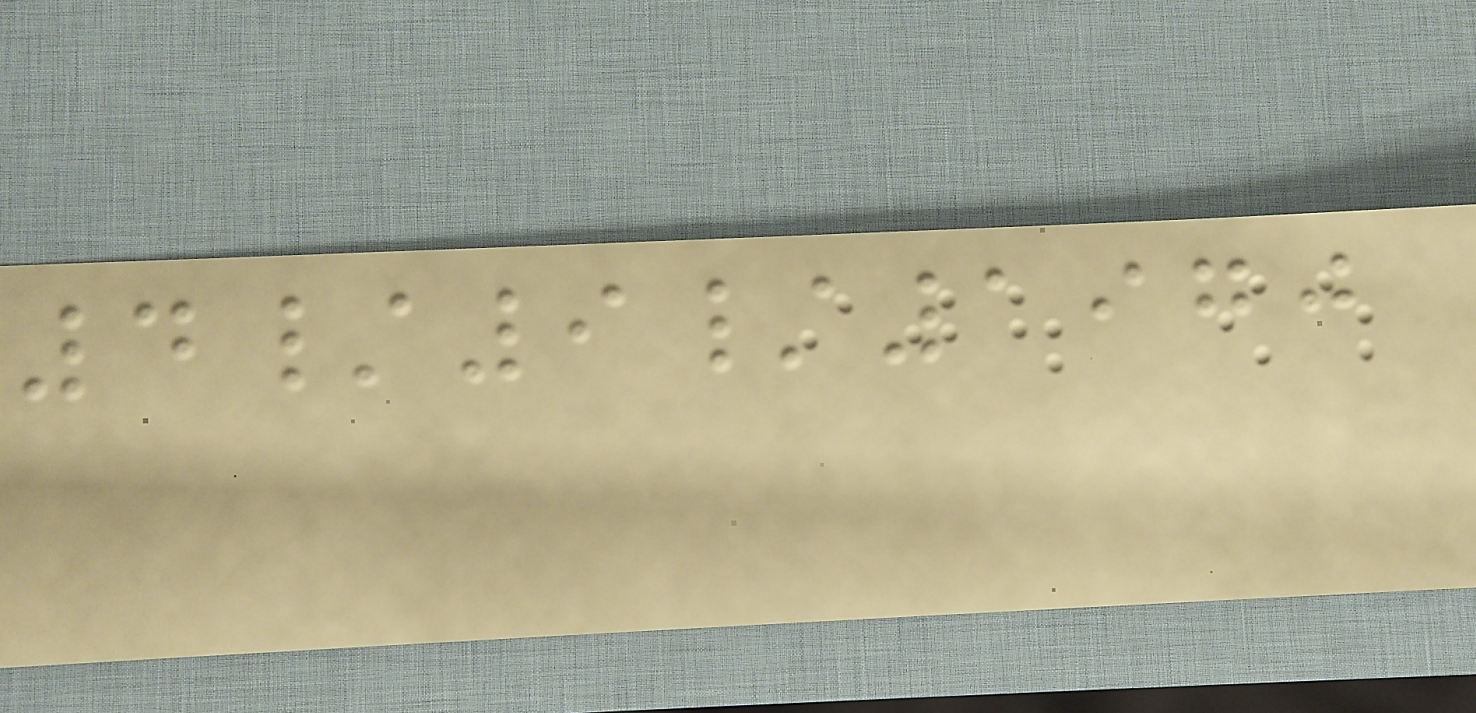4/9/1970
